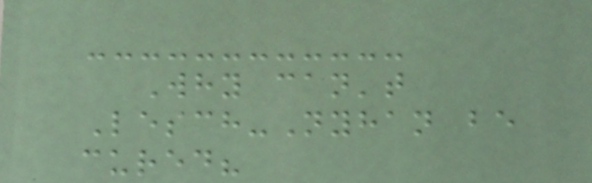Why can't
Lesch-Nyhan be
cured?
